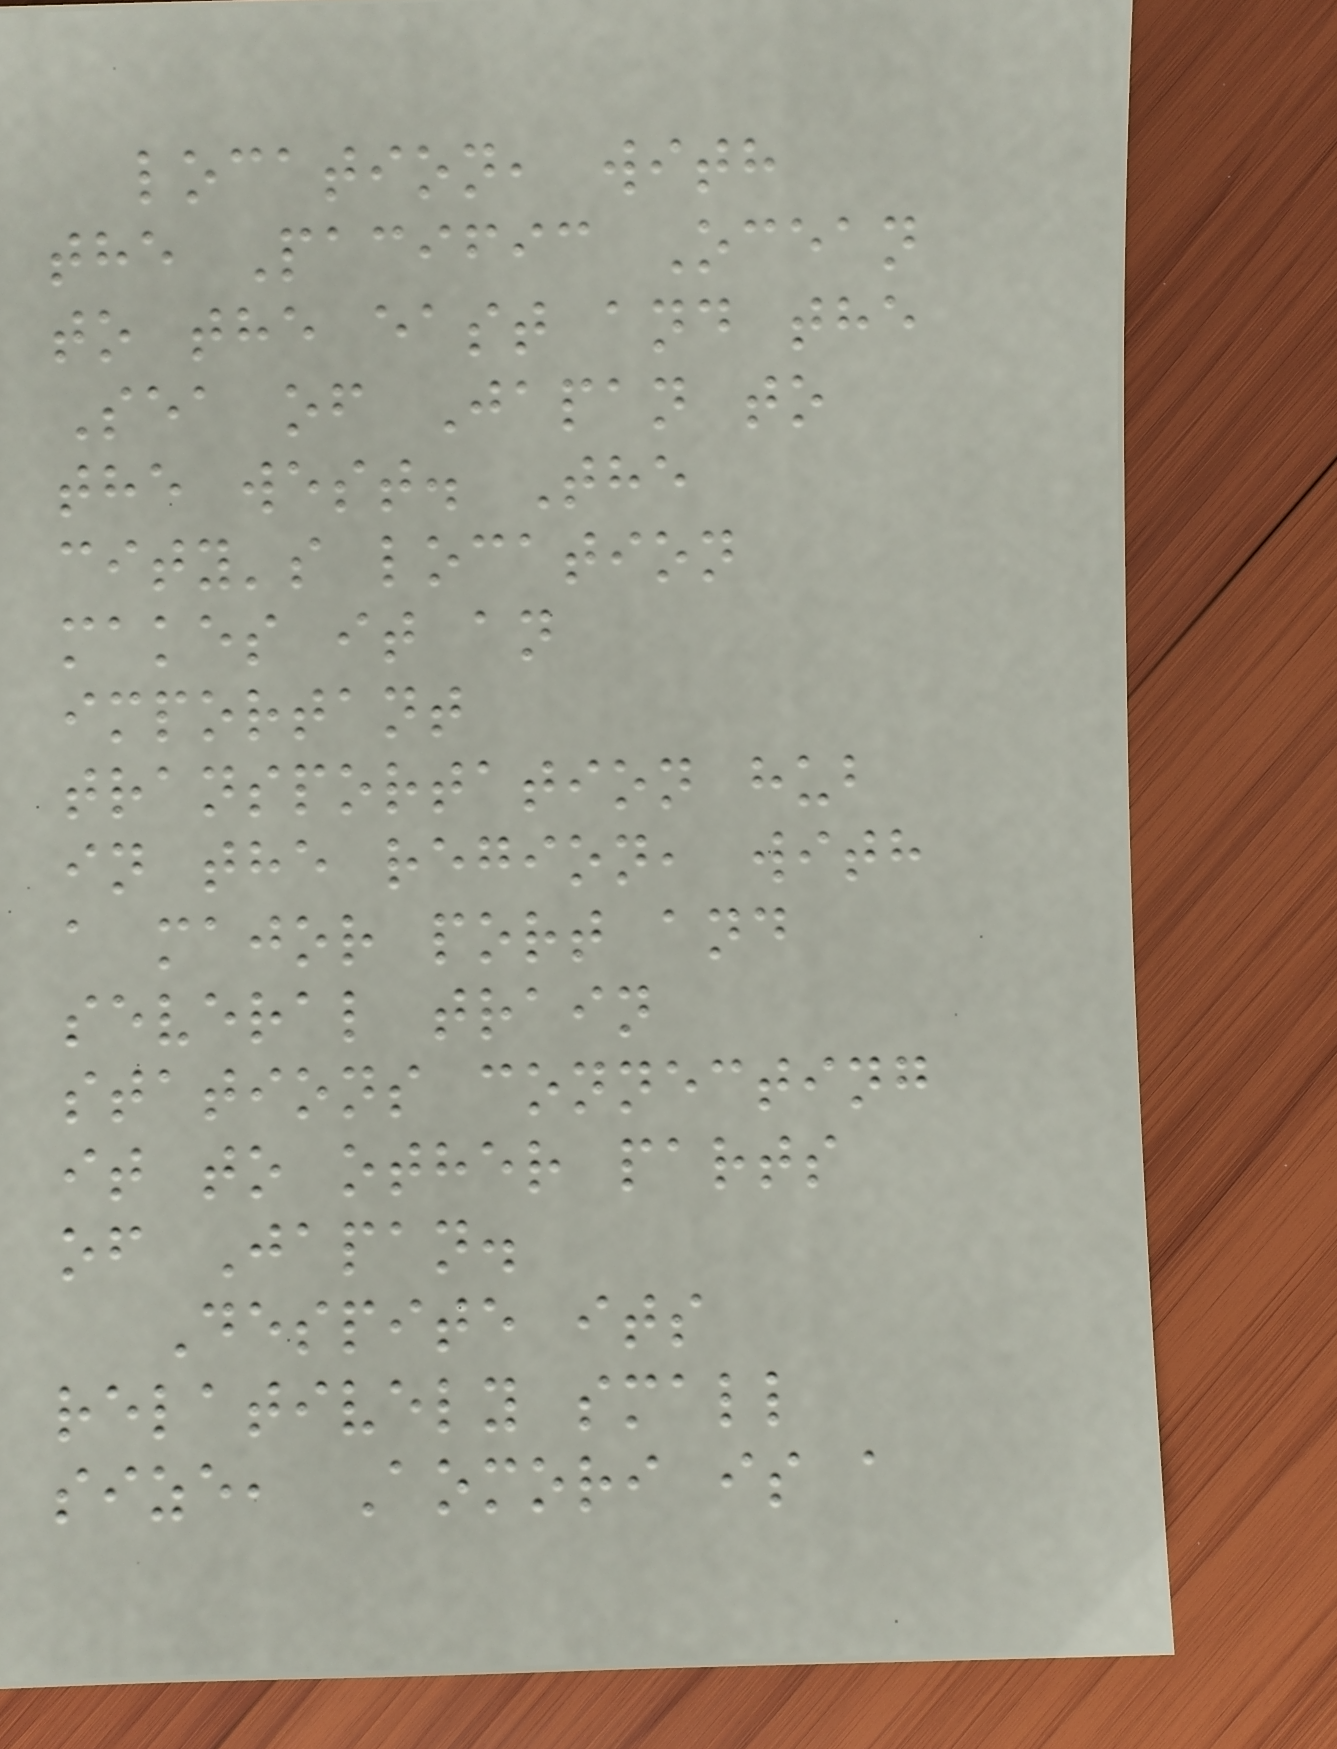location, with
the Pacific Ocean
to the east and the
Sea of Japan to
the west. The
city's location
makes it an
important
transportation hub
in the region, with
a major port and
several train
stations connecting
it to other parts
of Japan.
Despite its
relatively small
size, Aomori is a
